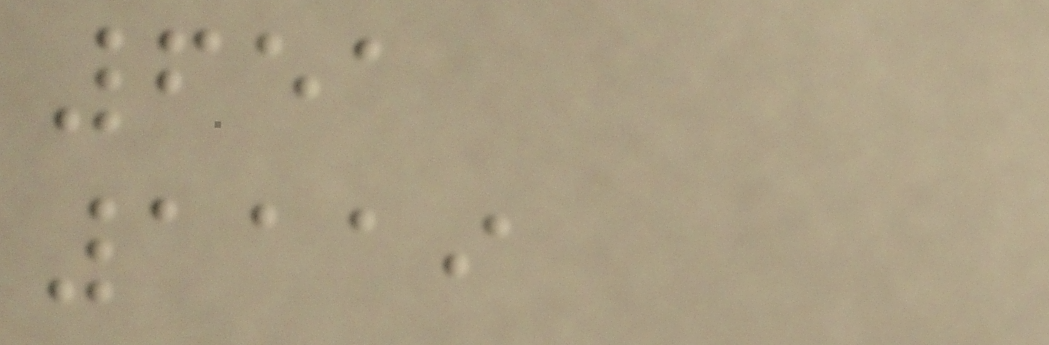651
1119
